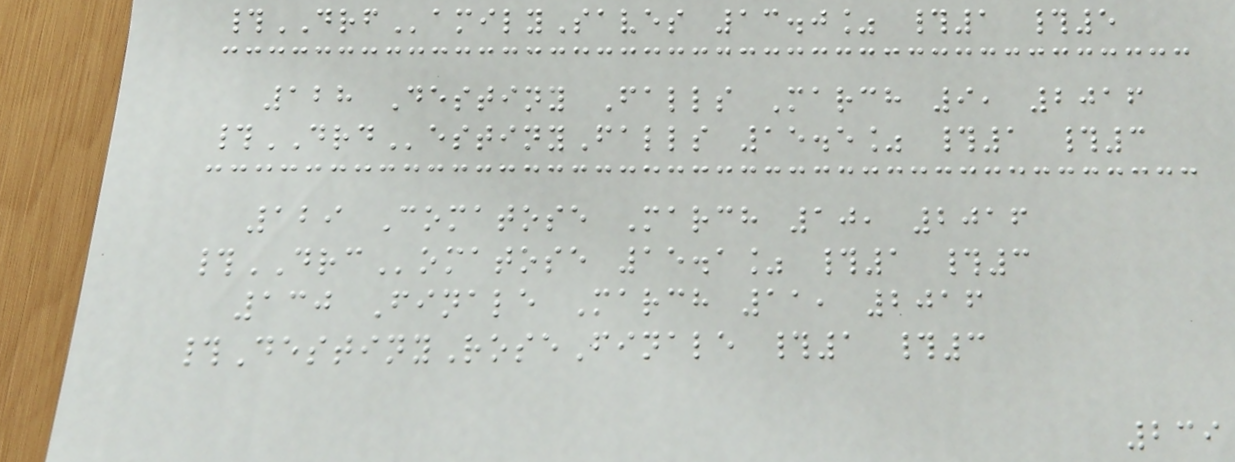#DRFamilySaves 13.0% #1 #5
128 Destiny Falls March 9, 2016
#DRDestinyFalls 15.5% #1 #3
129 Comatose March 10, 2016
#DRComatose 15.1% #1 #3
130 Finale March 11, 2016
#DestinyRoseFinale #1 #3
239
